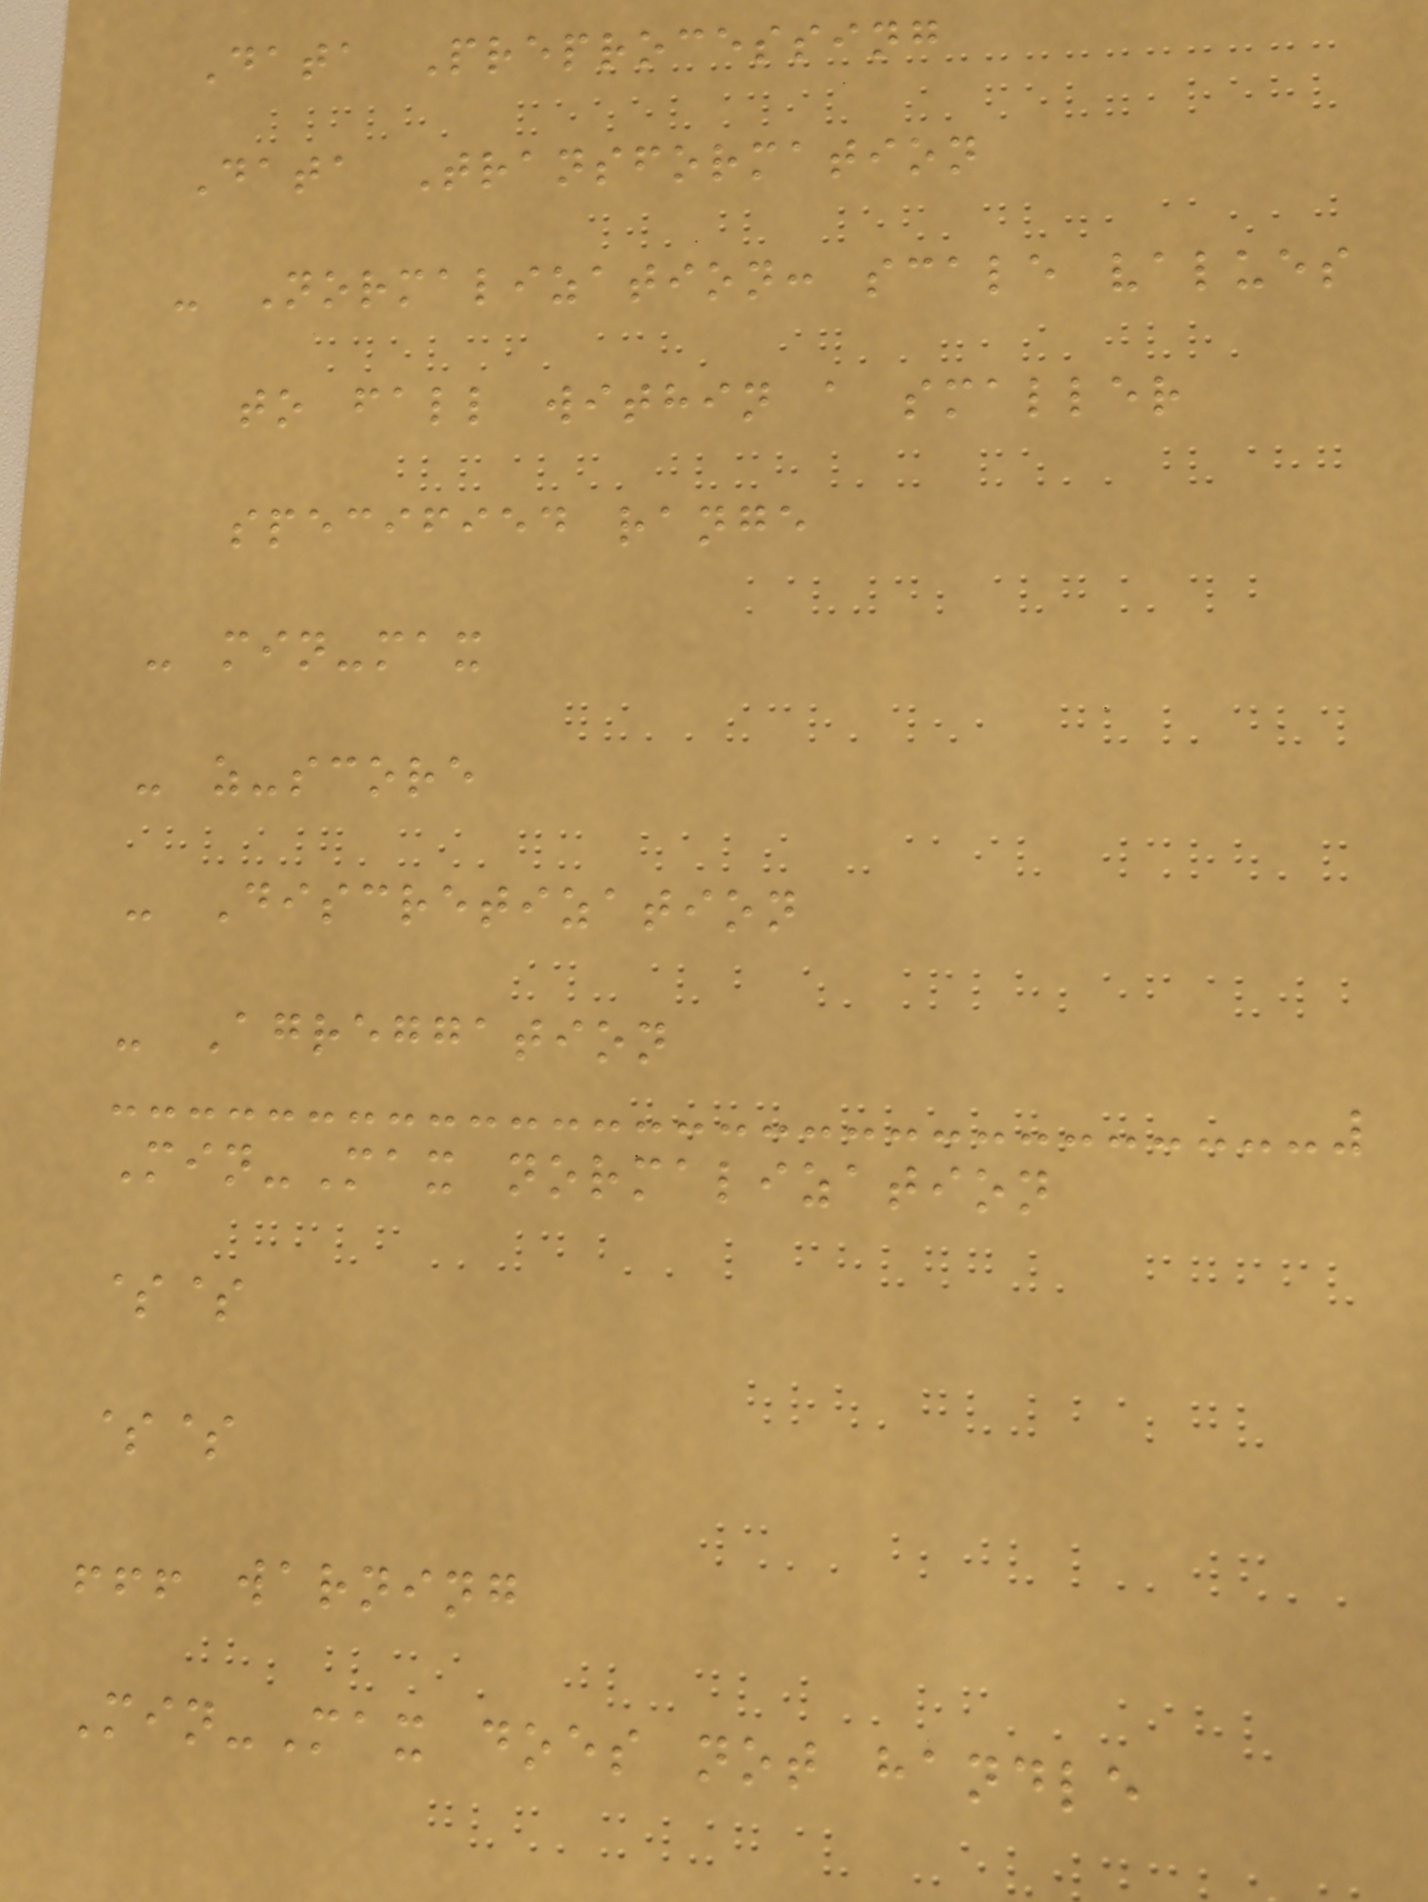Data Preprocessing
Data Transformation
- Normalization: scale values
to fall within a smaller
specified range
- min-max
- z-score
- Discretization
- Agreggation
Min-Max normalization
$$
$$
!!! warning
Min-Max does not handle
